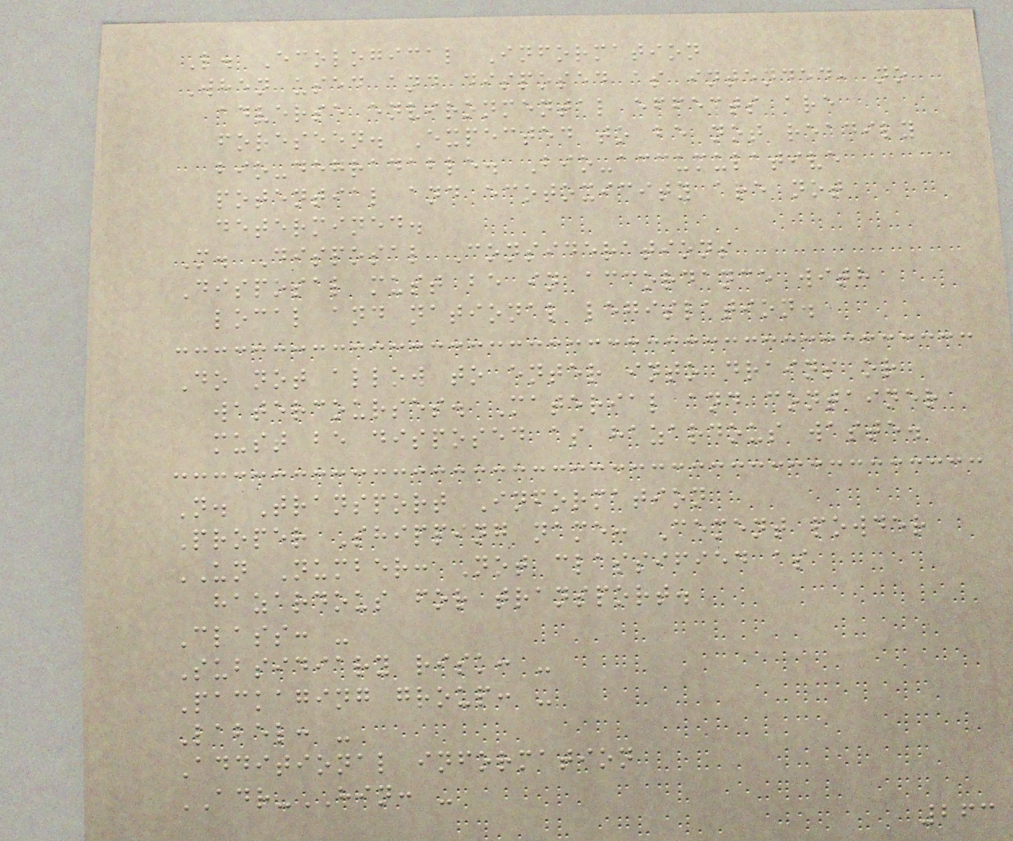L. Ecological Information
When used and disposed as intended, no
adverse environmental effects are
foreseen. Expected to be not readily
bio-degradable. Bio-accumulative
potential and ecotoxicity are not
determined.
M. Disposal Considerations
Disposal must be in accordance with
local and national legislation.
Do not allow to enter into drains or
watercourses. Material and container
must be disposed as hazardous waste.
N. Transport Information
Proper Shipping name: Cement powder
UN Number: Not classified as
hazardous for transport.
Class: -
Subsidiary risk: -
Packaging group: -
Label: -
Additional information
ADR-HIN: -
263
